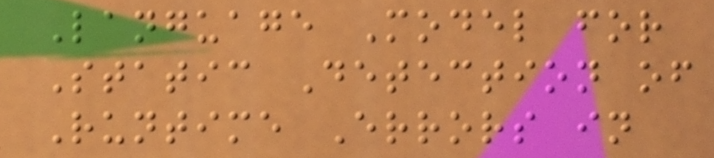Language Model for
Static Detection of
Runtime Errors in
